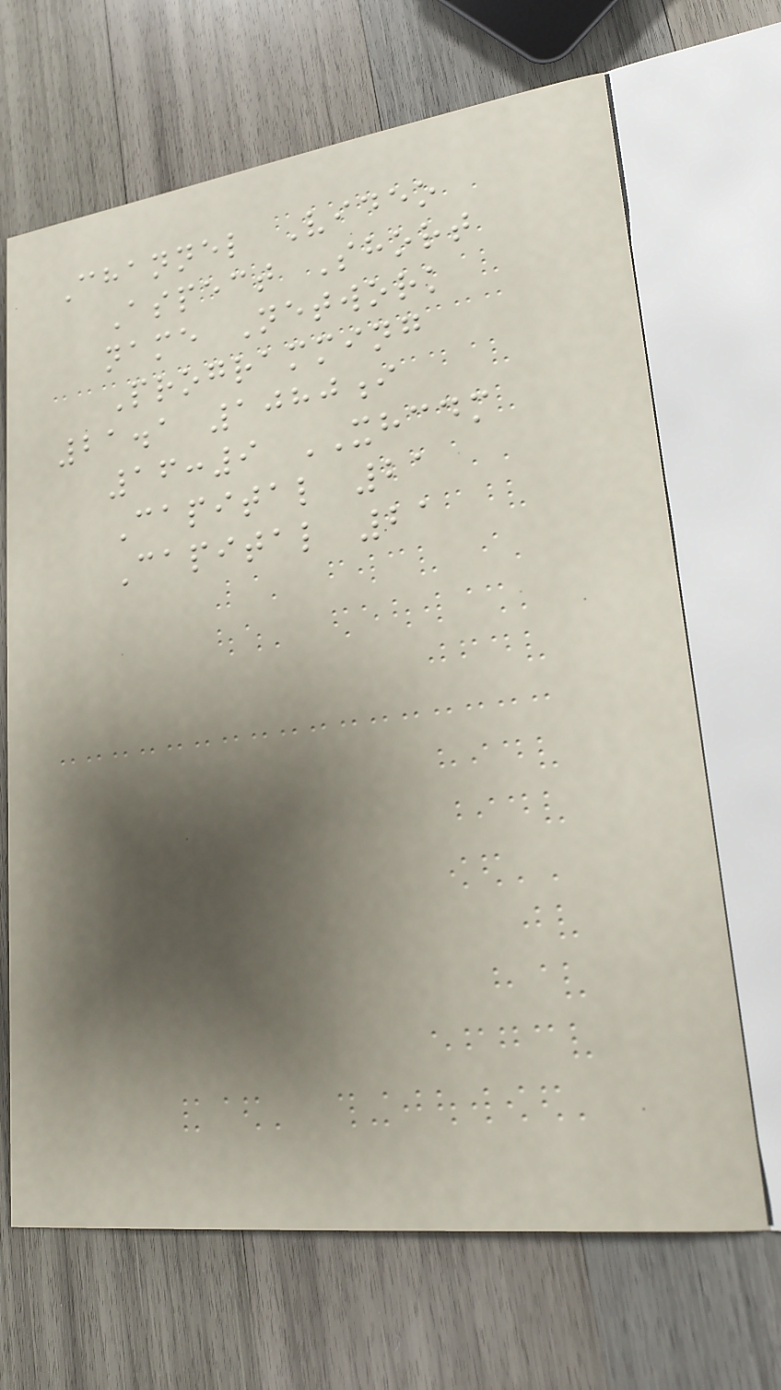Channel Video
Aspect Short
name Network
Programming
21.1 1080i
16:9 XHCDM
Capital 21
Capital 21
